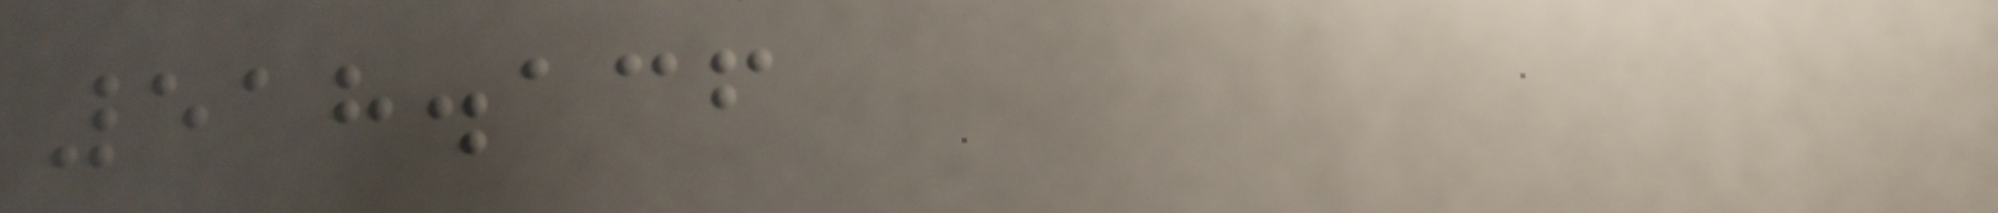518.136
